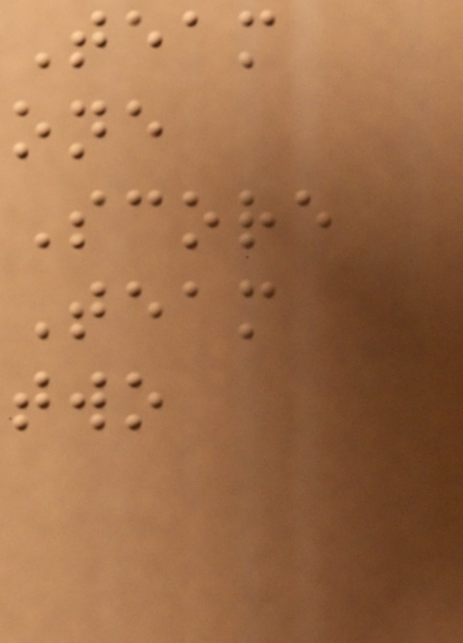Team
one
Score
Team
two
